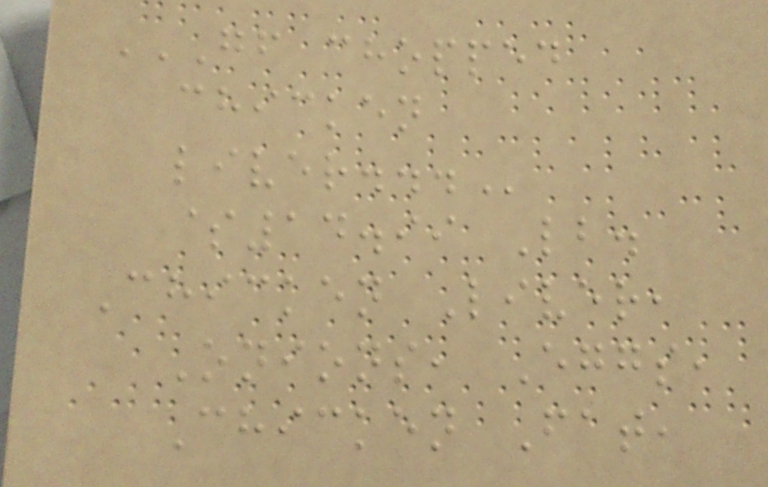GF CHOPPED
CHICKEN
LIVER...
$14.99 Lb.
Chicken Liver,
Onions, Eggs,
Chicken Fat,
